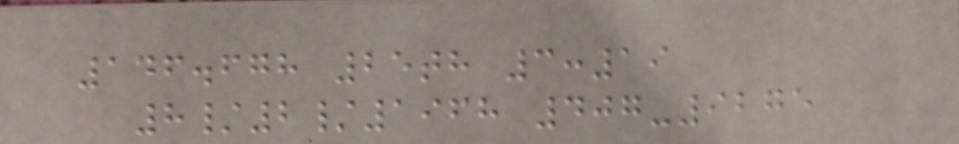146.678 25th 3:19
8/2/1968 407-9275
